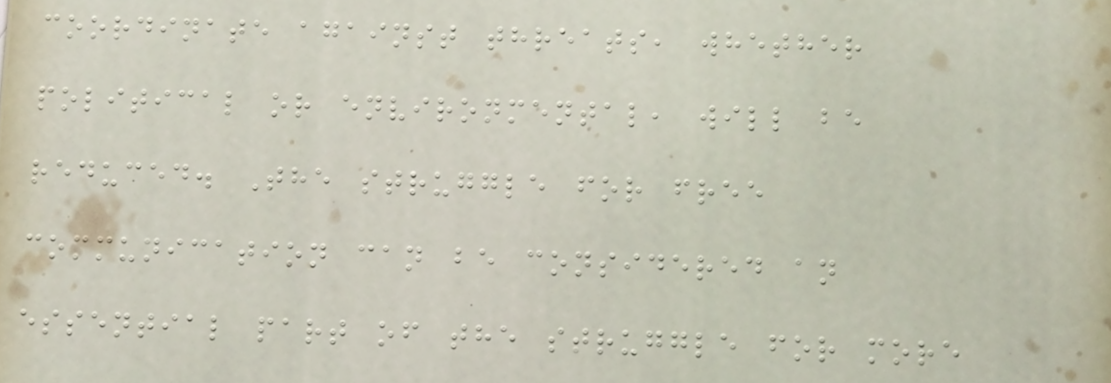coordinate against threats, whether
political or environmental, will be
reduced. The struggle for free
communication can be considered an
essential part of the struggle for more
